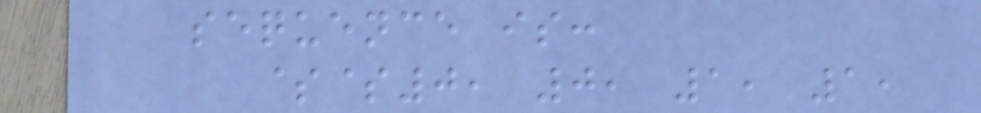sequence is:
$$0, 0, 1, 1,
